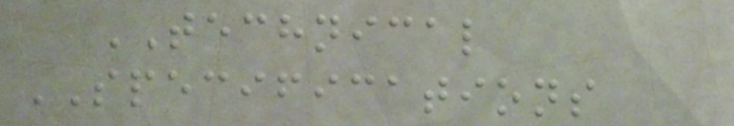TECHNICAL
SPECIFICATIONS
